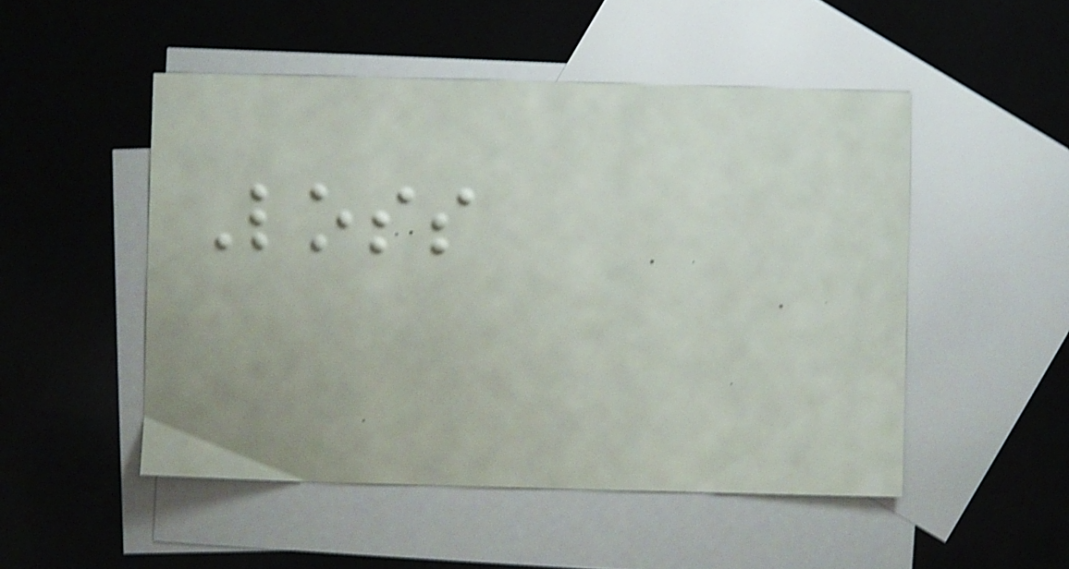Loss
